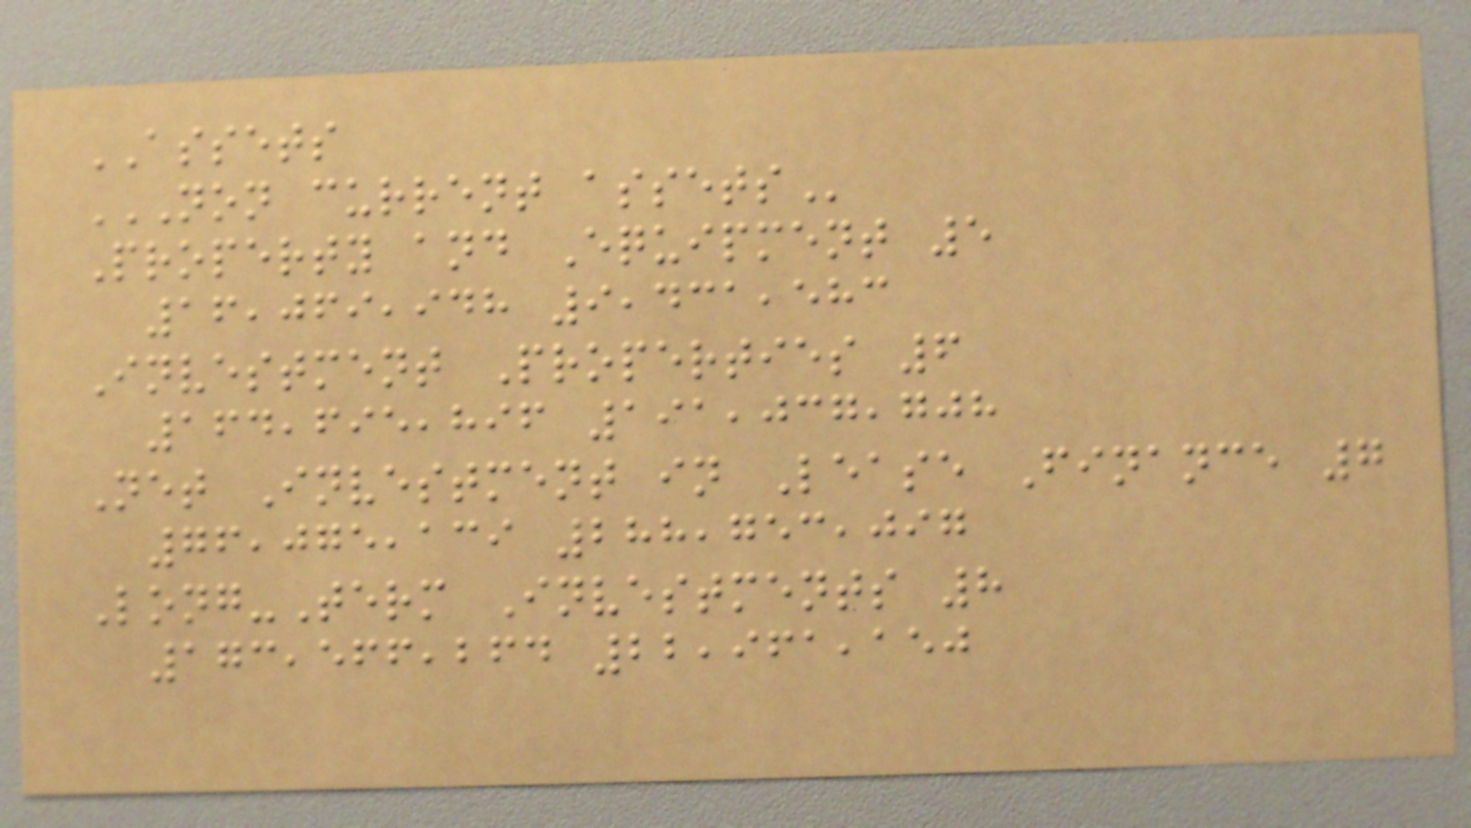ASSETS
NON CURRENT ASSETS
Property and Equipment 5
16,069,948 9,431,583
Investment Properties 6
164,695,896 191,037,708
Net Investment in Lease Finance 7
76,075,139 288,753,097
Long-Term Investments 8
173,566,264 22,961,150
